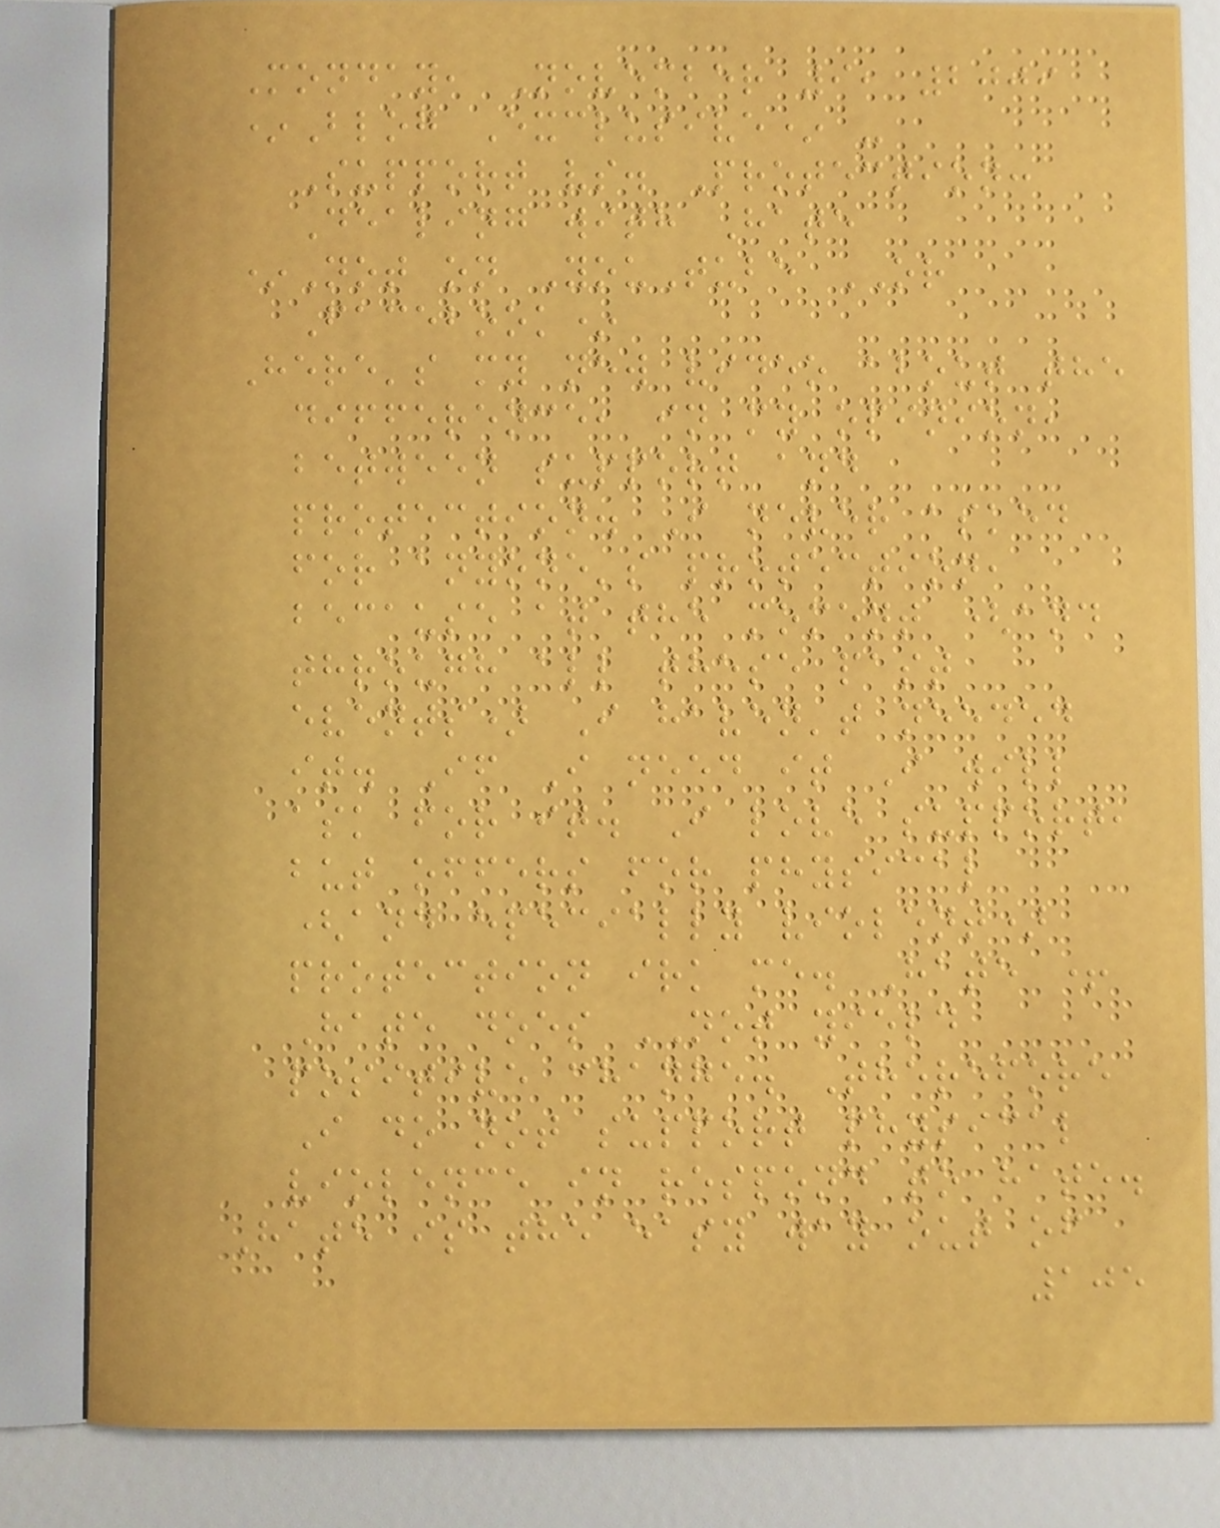Monday, November 9, 2009
*Blog Exclusive* -
Support vs. Protection:
Dealing with Hate
*Not on YouTube OR
Facebook*
Here's my new video about the
difference, in my opinion,
between support and
protection. I never asked
for anyone's protection,
because at the moment (and
through all these past
events) I haven't needed
it. If I need it I will
ask for it. I love support,
but offers for physical
(and epecially violent)
protection irk me. Hate +
Hate does NOT yield
positive change. Therefore
I do not support physical
violence in respond to hate.
Hate is the easy way out of
105
